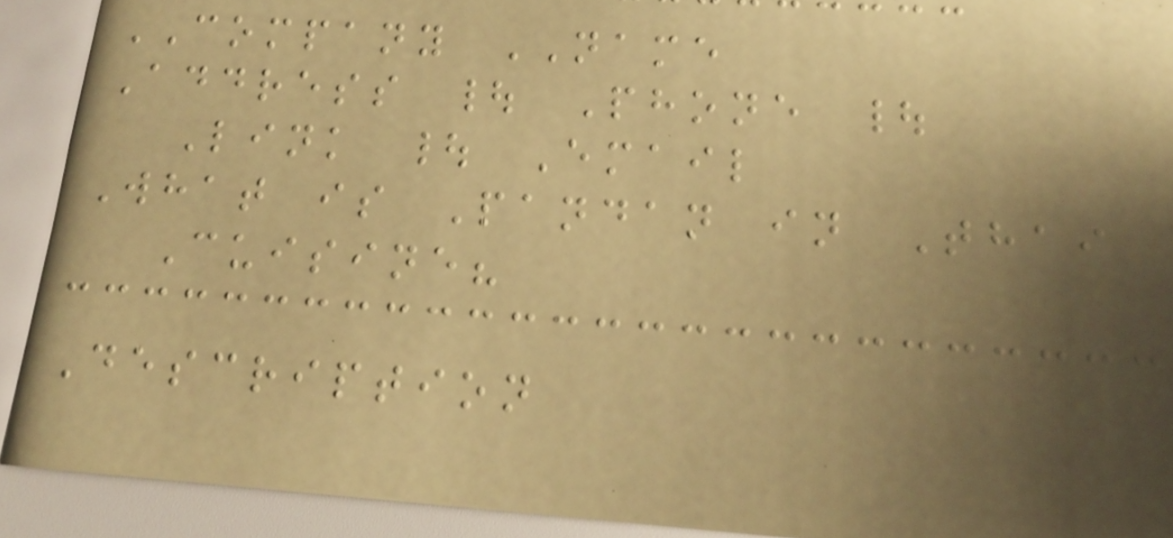COMPANY NAME
Address | Phone |
Link | Email
What is Pandan in Thai
Cuisine?
Description
